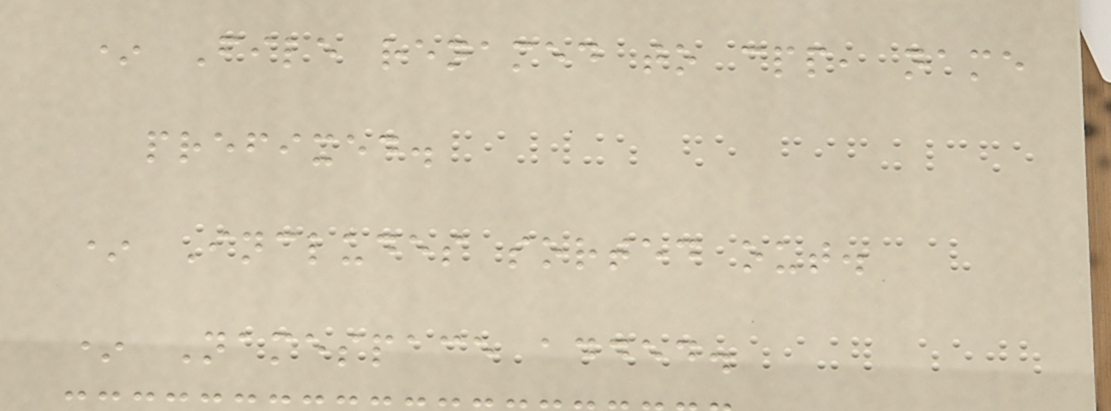* File renamed to cpp, name
prefixed.
* Includes sorted out.
* Namespace added.
